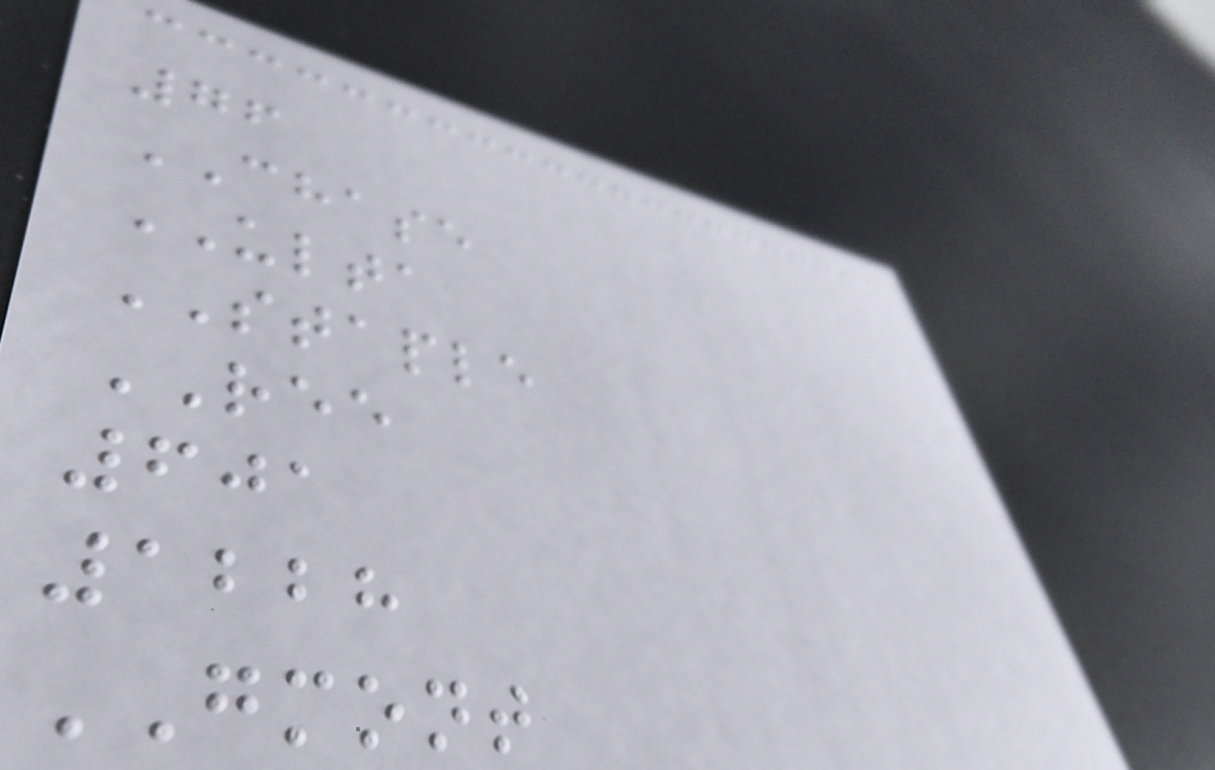76
CHASE
ULTA
STAPLE
REE
601
1228
GMONT
